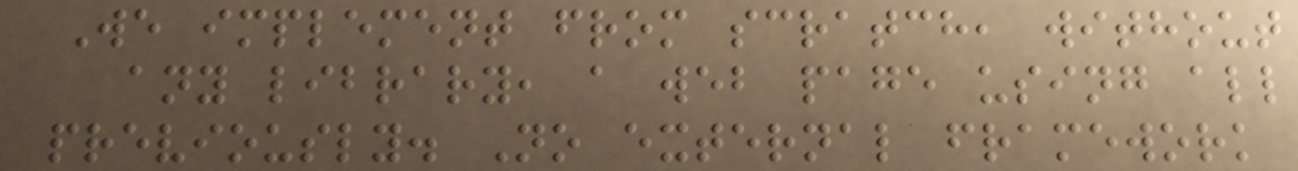We implement from scratch, without
any library, a web page using all
previously. No external framework
